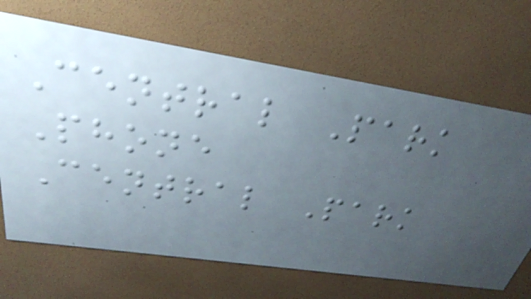Central Park
Phone
Central Park
